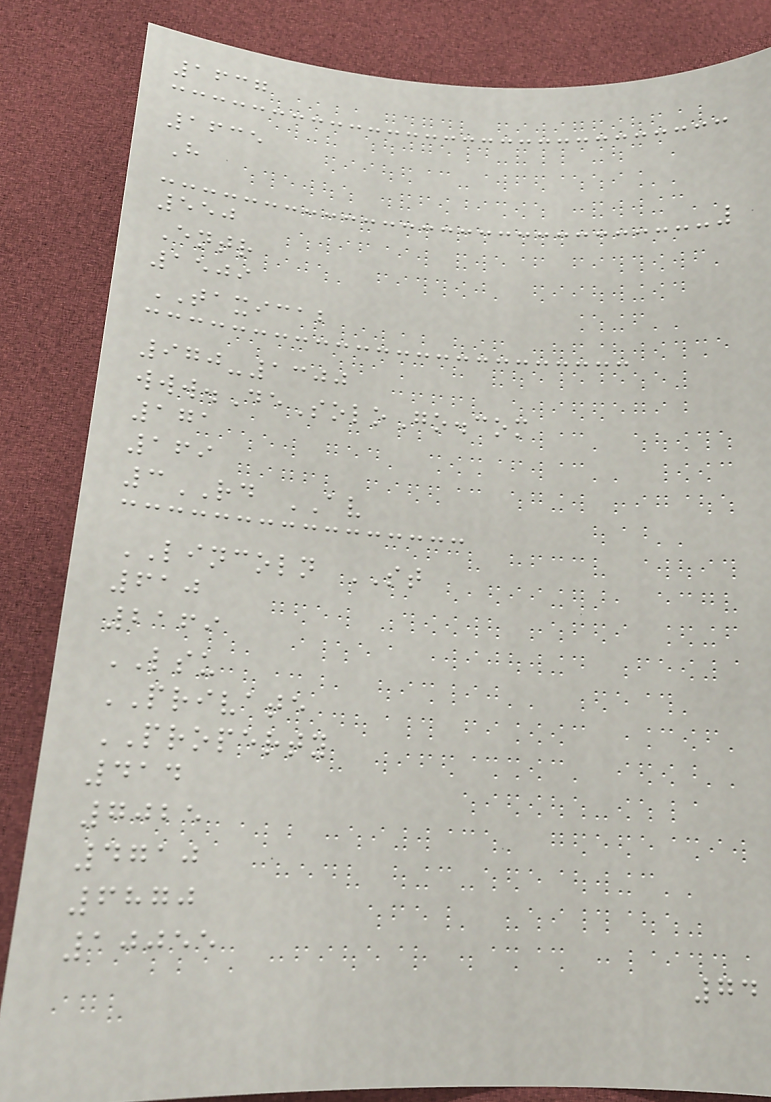1637
1635
H
550
Entr
1509
TAXICAB
970-1300
www.DeSoloGo.com
171
169
3RD AV
LINCOLN ST
610
2169
LSU
PRIVATE
PROPERTY
414
7025
4710
6870
10055
74
